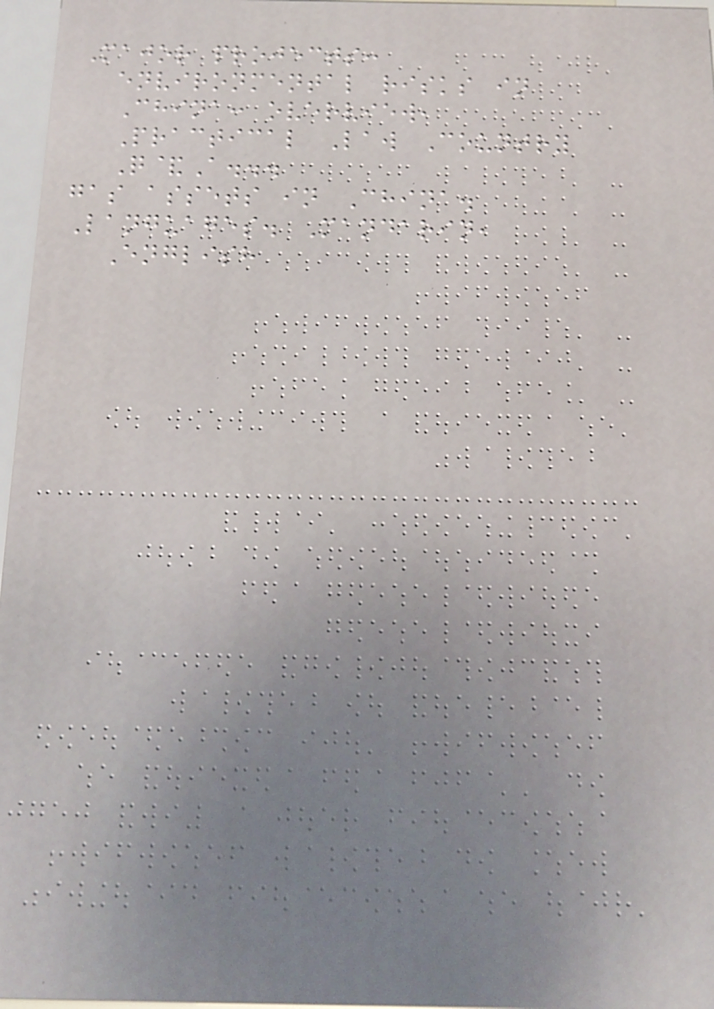Major projects:
environmental risks in
China: overview,
Practical Law Country
Q&A...
gas assets in China.
Languages. Mandarin,
English
